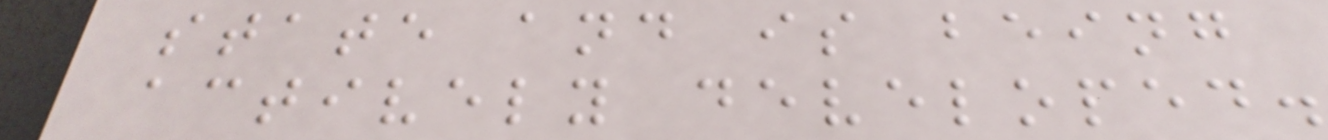state and is being
actively developed.
